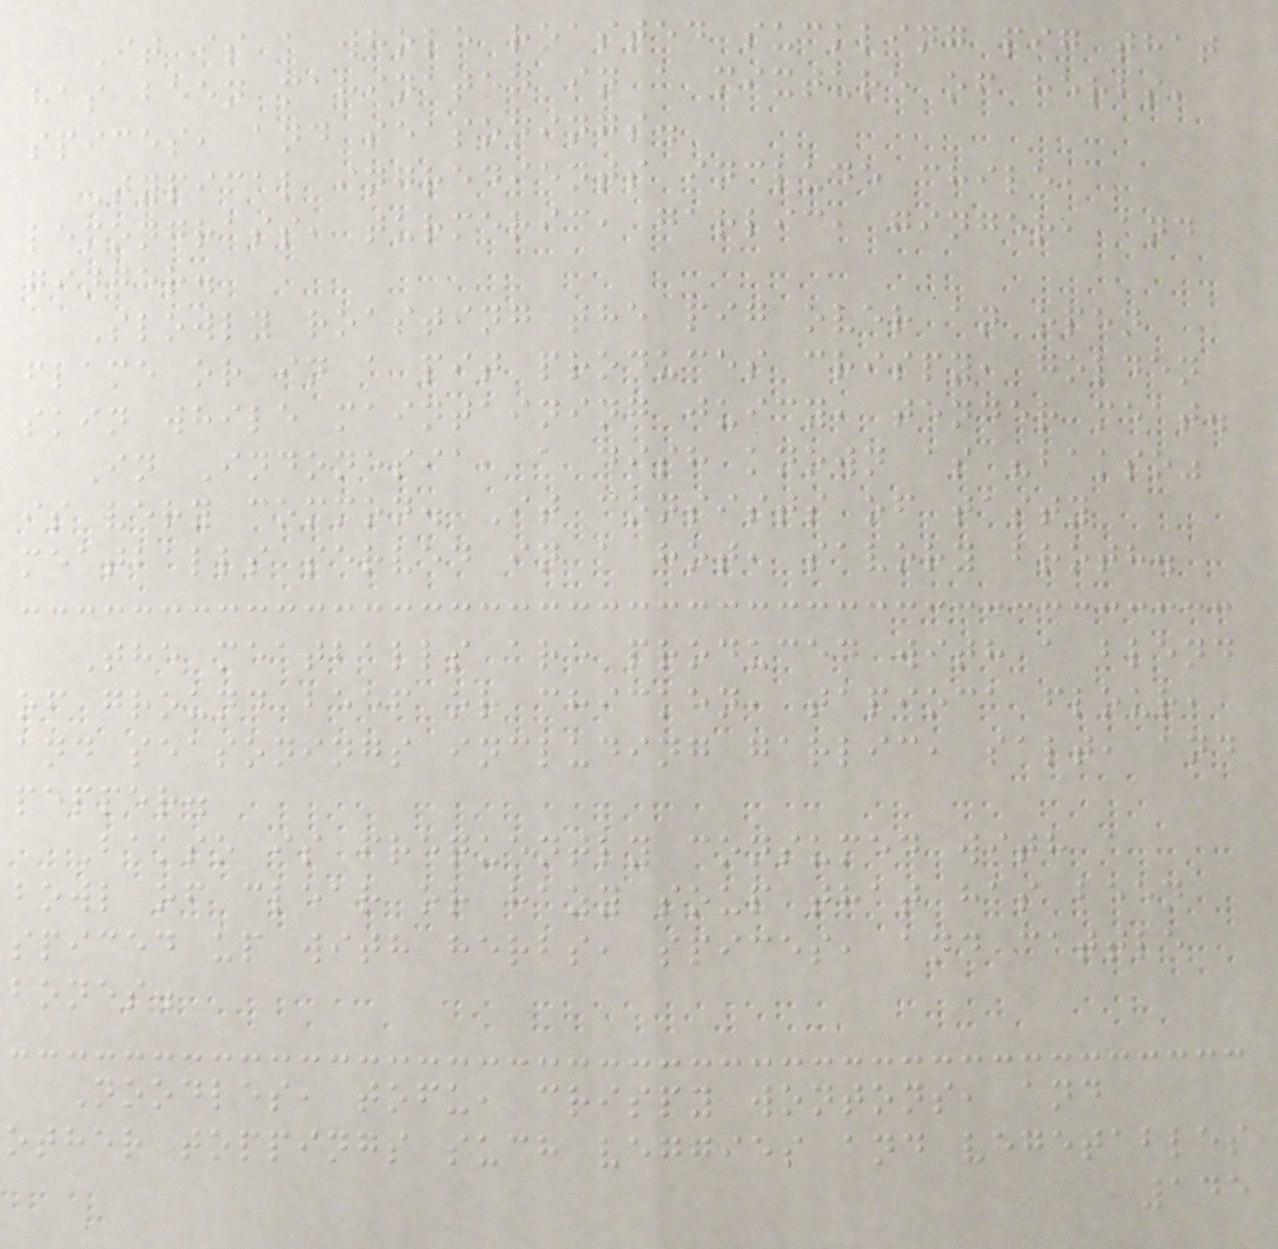It is a whole roasted suckling pig that
has been marinated in a mixture of herbs,
spices, and seasonings.
Typical ingredients include chile,
lemongrass, turmeric, garlic, ginger, and
ginger.
Slowly roasting the pig over an open
flame or in a pit produces crispy, golden
skin while maintaining juicy, tender meat.
In Indonesia, a dish known as "bakso"
is very common. It consists of tasty
meatballs served in a hot, savory broth.
The meatballs are produced with a blend
of ground beef or chicken, tapioca flour,
and seasonings including garlic, salt, and
pepper.
Bakso is frequently consumed with a
bowl of clear or hazy soup that has been
spiced up with herbs, spices, and cattle
bones.
Noodles, tofu, crispy wontons, and
other toppings such veggies and vegetables
145
